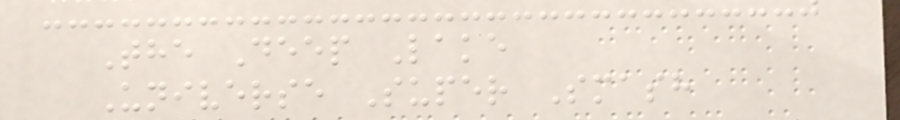The Deep Lake
Universe Super Smash
